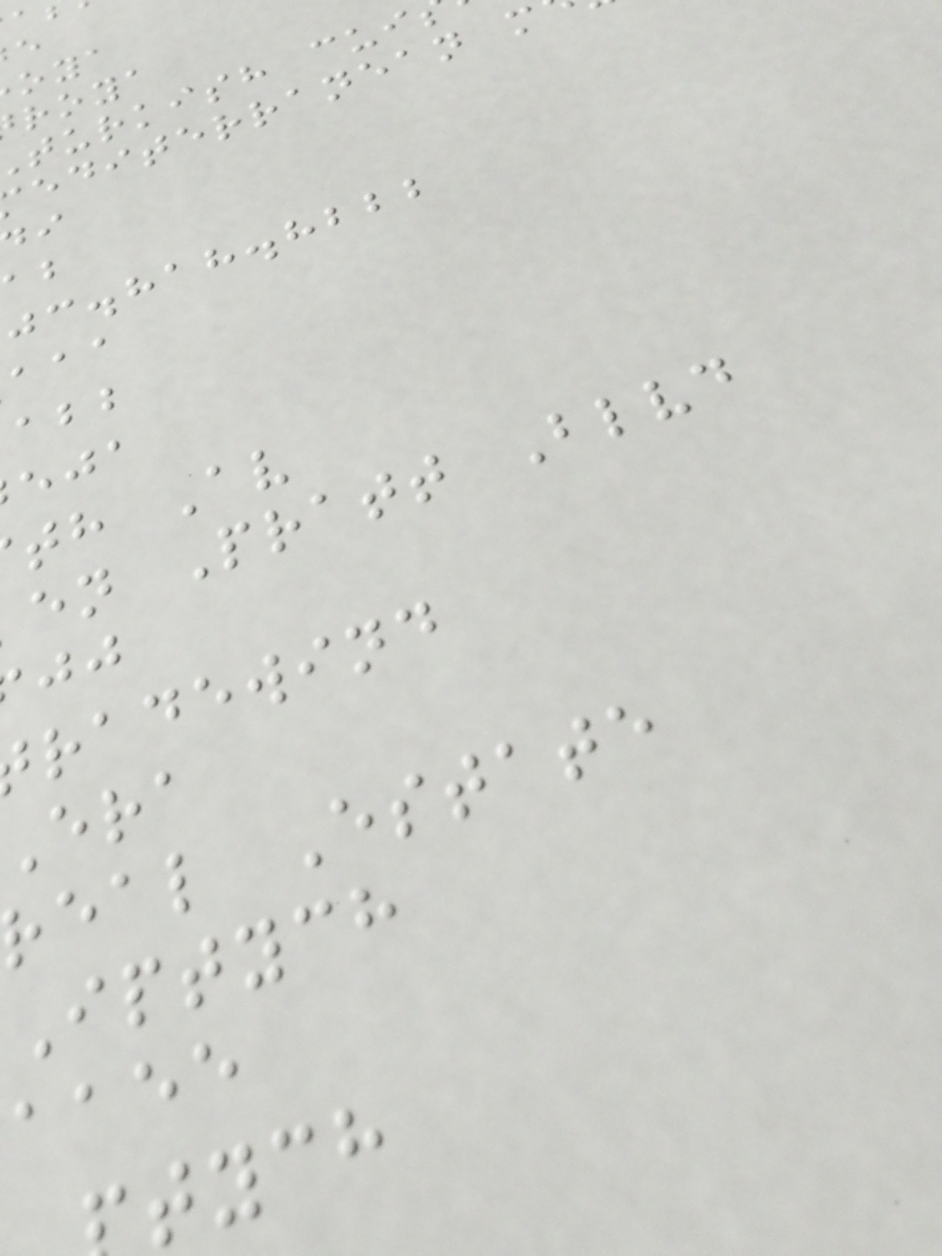roya
turkish
editerranean
jc.hah.hbbb
th Av
en Pratt Blvd
radewind
real Estate
iptych
aaee
tych
